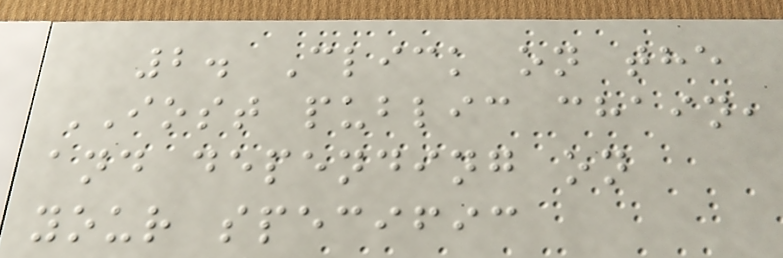2. Click on the
IOST public chain,
and depending on
your specific
